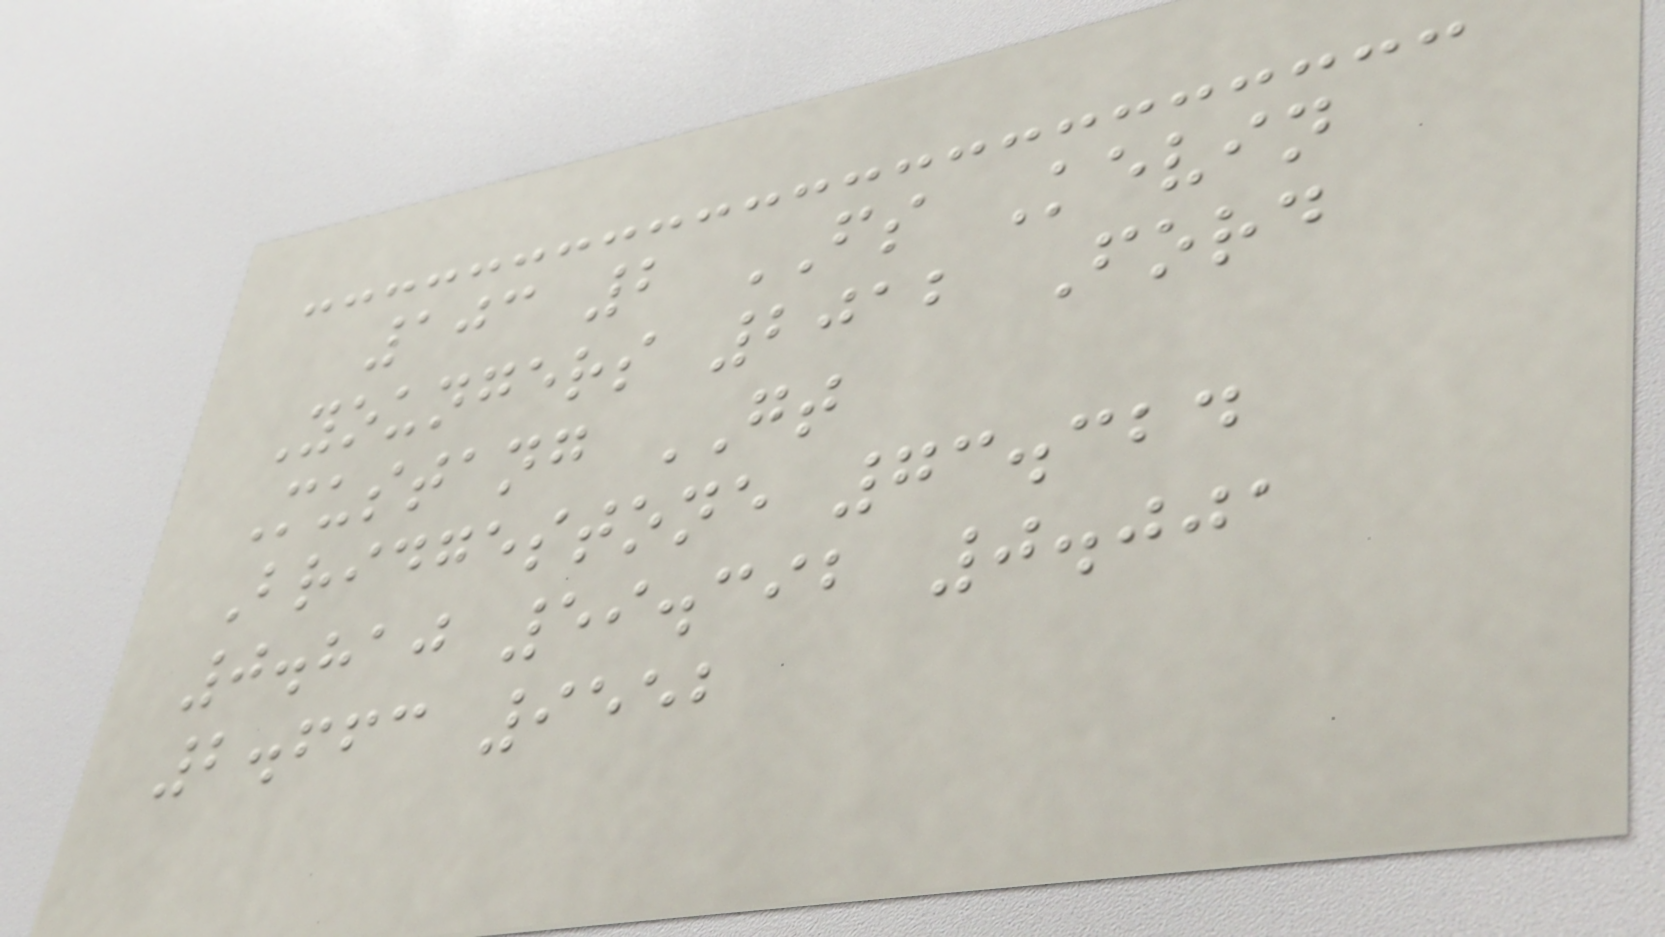103 2 FS Kevin
Youngers 2012 Ford
Mustang GT
Bridgestone 73.324
0.810 59.392 0.001
2.663 9552
